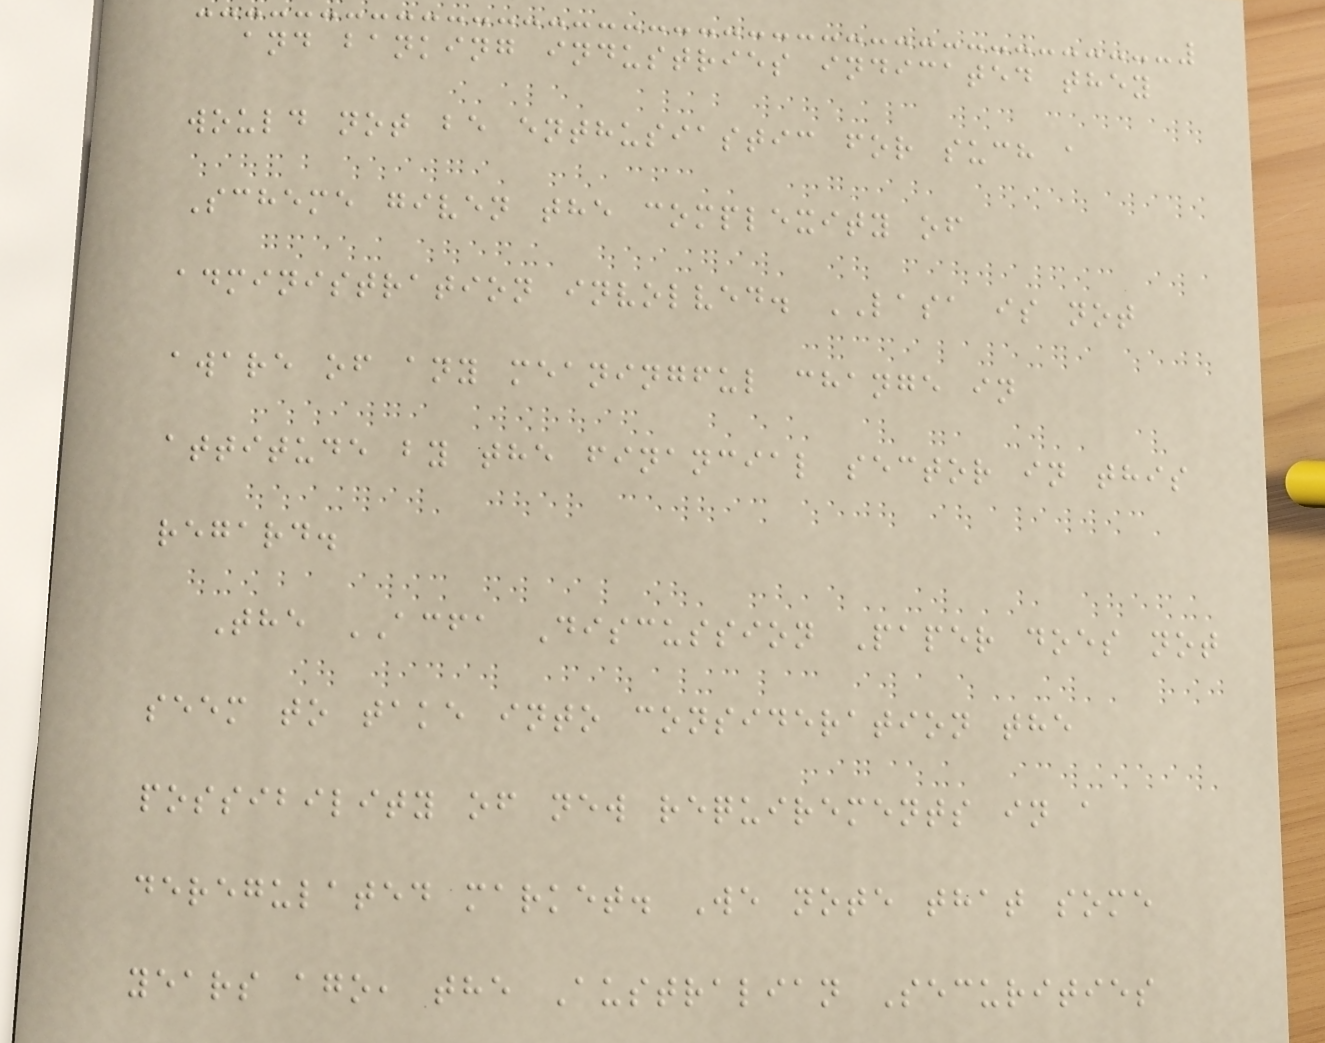and banking industries indicated they
would not be enthusiastic for such a
Scheme given the complexity of
administration involved. LASA is not
aware of any meaningful change in
attitude by the financial sector in this
regard.
The ACFA Discussion Paper does not
seem to take into consideration the
possibility of new requirements in a
deregulated market. We note that some
years ago, the Australian Securities
